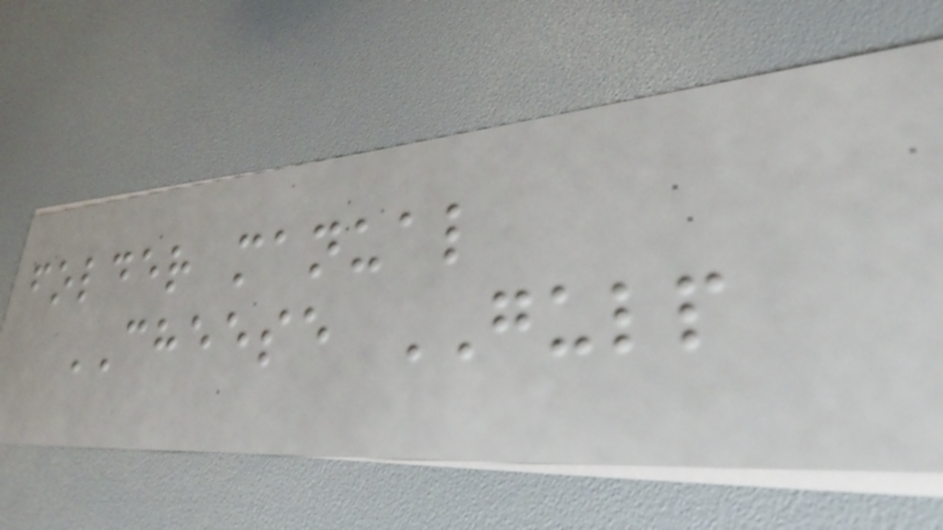folder manual
CHEESE GULP
